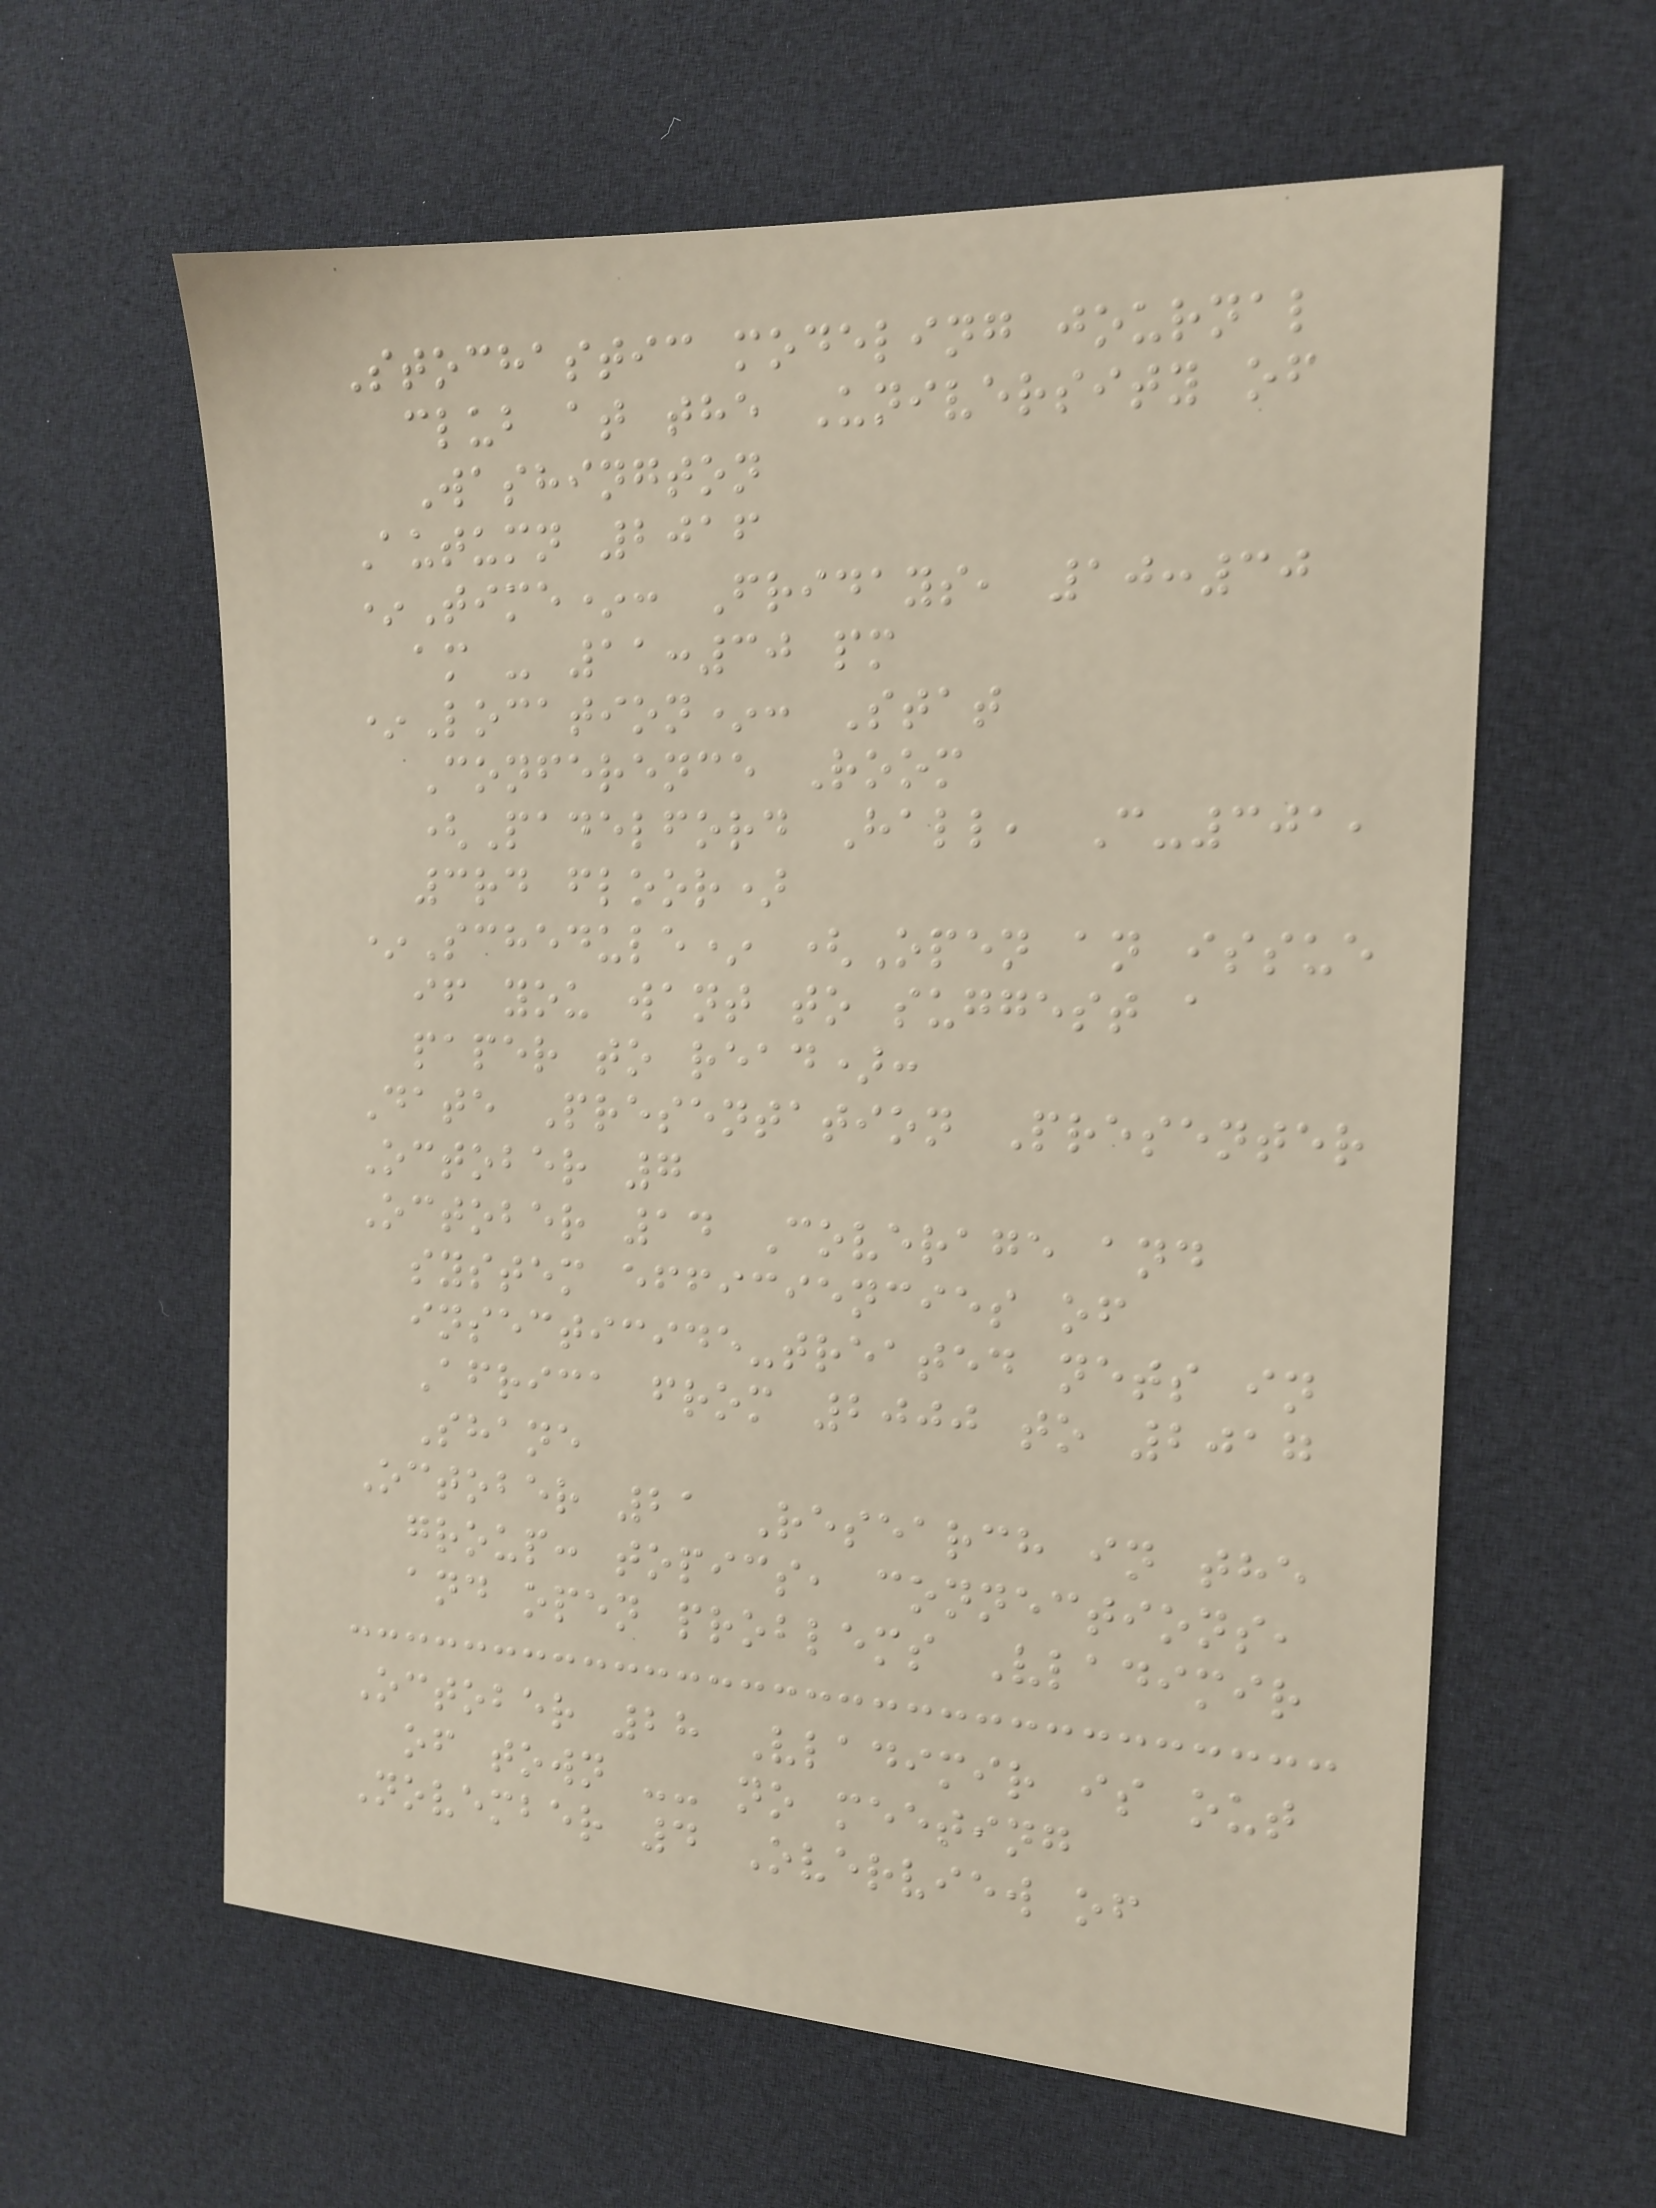Stochastic modeling journal
club at the University of
Washington
Autumn 2016
*Time*: Fridays, 10:30
am - 11:30 pm
*Location*: Stat
Conference Room
(Padelford Hall, C-301,
3rd floor)
*Schedule* (Open an issue
if you want to suggest a
paper to read):
Date Presentation Presenter
October 7
October 14 Coverage and
system efficiencies of
insecticide-treated nets in
Africa from 2000 to 2017
Shane
October 21 Research in the
group: topics, connections,
and open problems Vladimir
October 28 Vladimir is out
of town -- no meeting
November 4 Overview of
